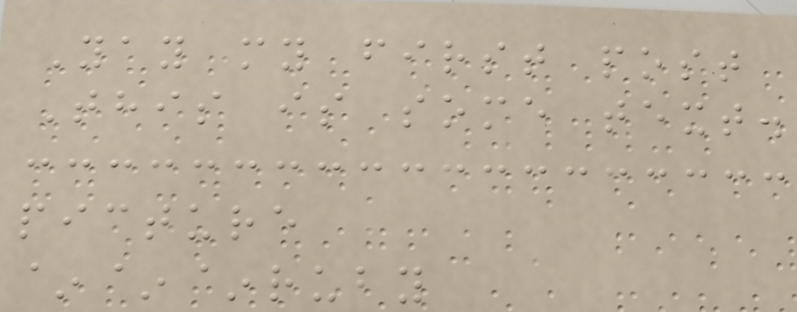Yay my first post
This is some text.
picture
~~~ruby
